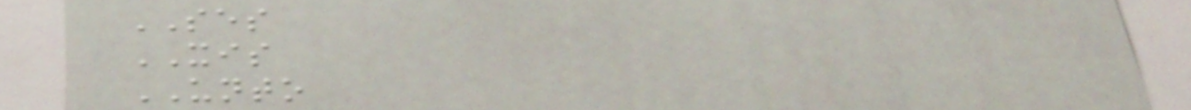SES
XIS
UNTO
